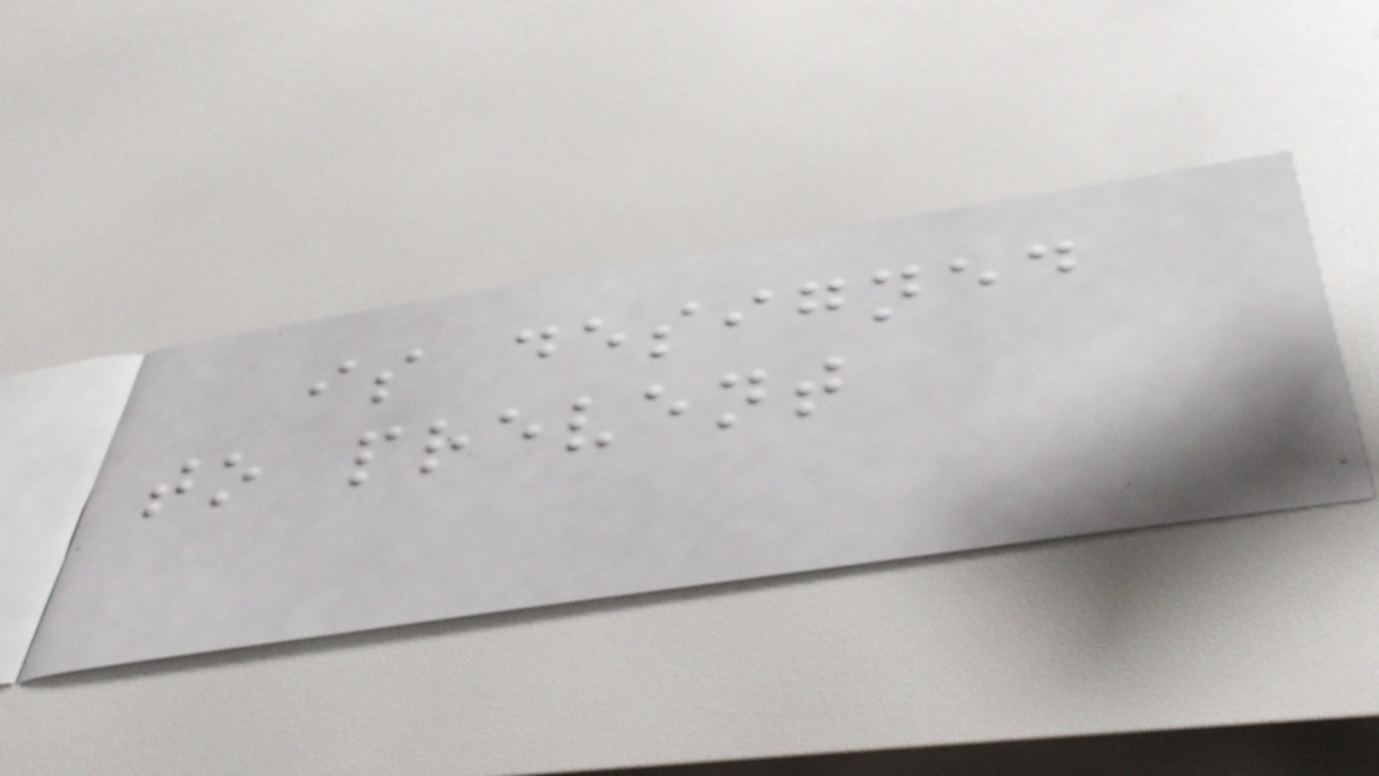is designed
to prevent
